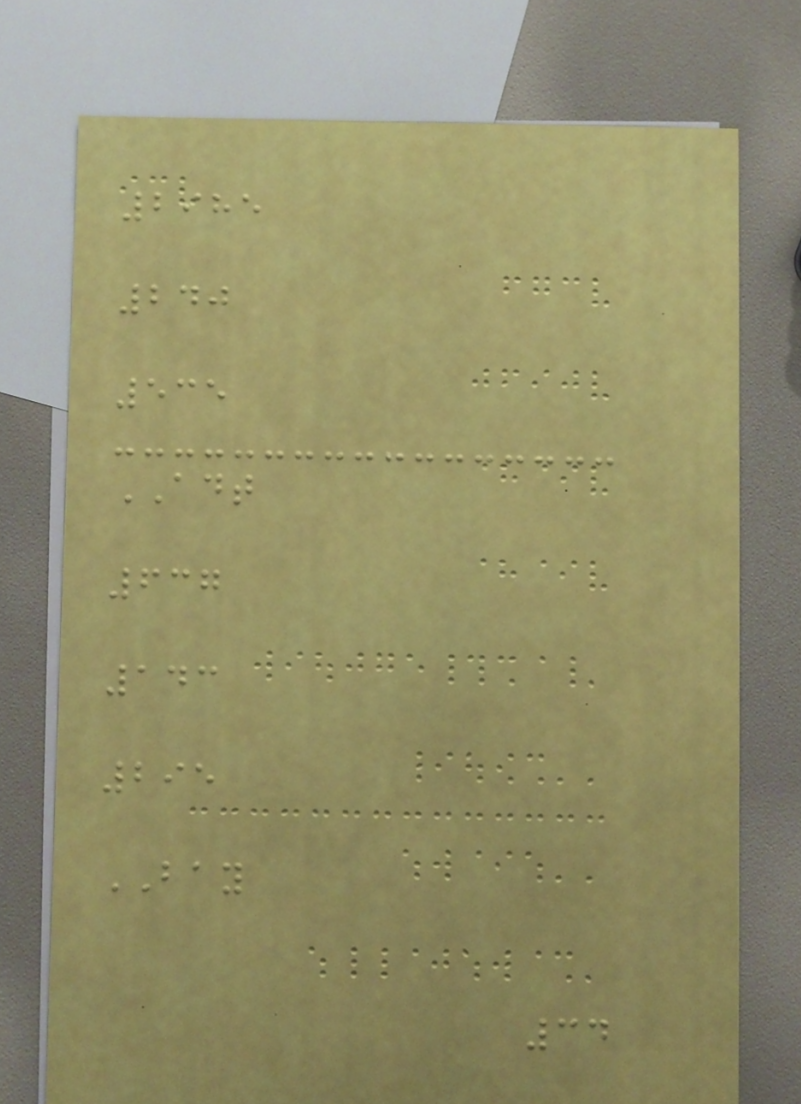2985
240
535
ADT
637
143
295
BAY
34
